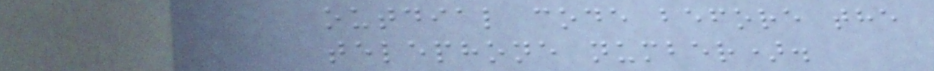outdial code before the
telephone number).
